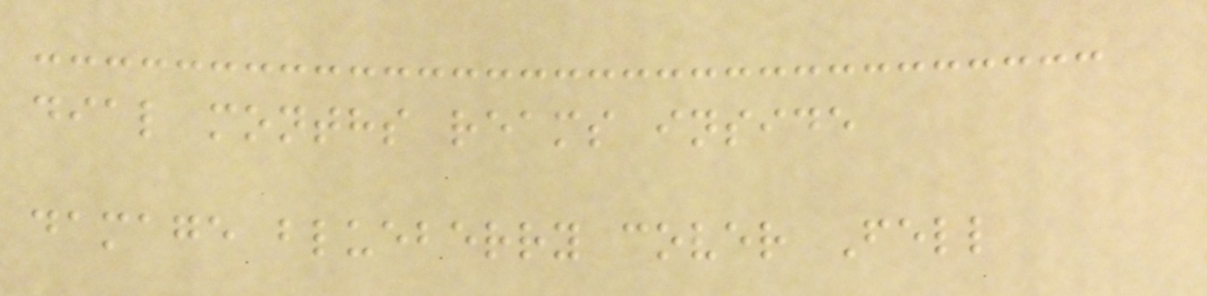dial months reams inside
damage blueberry cover Fell
